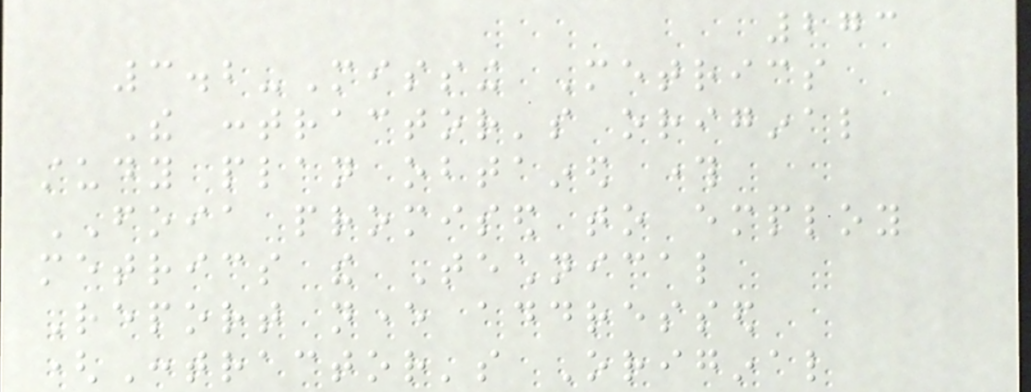273
3.2-Missing Metrics
The contractor's original
study plan obtained through
FOIA promised to employ
metrics the Technical
Report never addressed
(Contractor's Original
